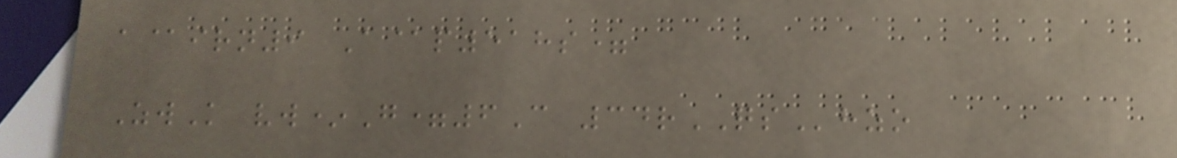a@irn9 A@p518s=
ZwK vw*G=6C 34rQShzo
